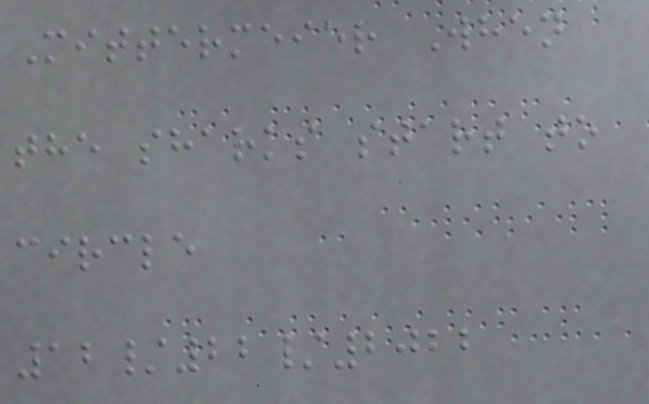Mittermeier When
the sharks start to
circle
12/22/2022
